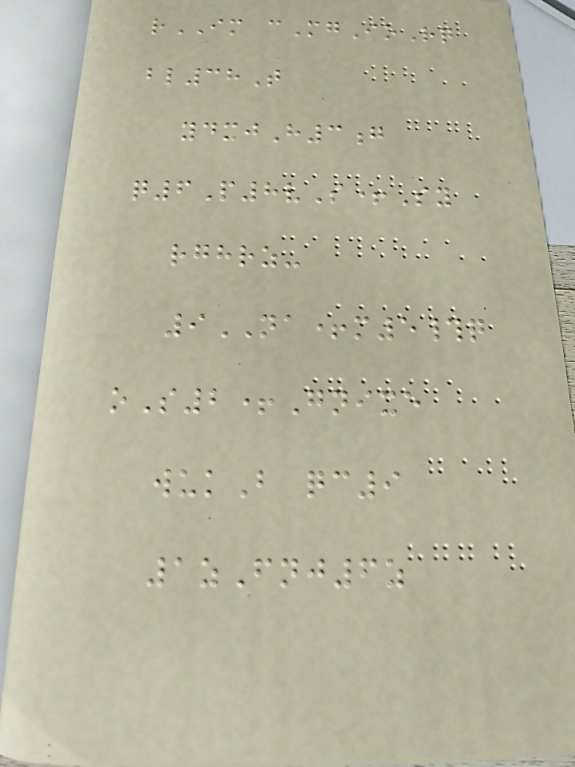rIM cMgIoRq
bl38T
ydxjH3g
q6P8vS+Sy
rghrz-
9NA+m5#q
oS2+Gnixe
wukB qc9
1zFnj6z
